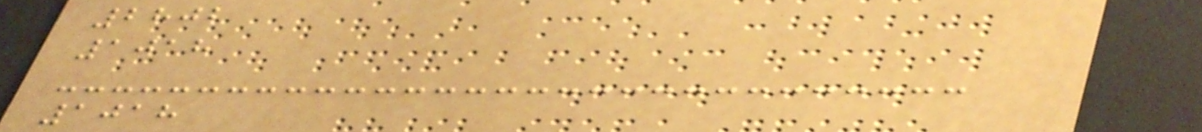2802
1018
1018
